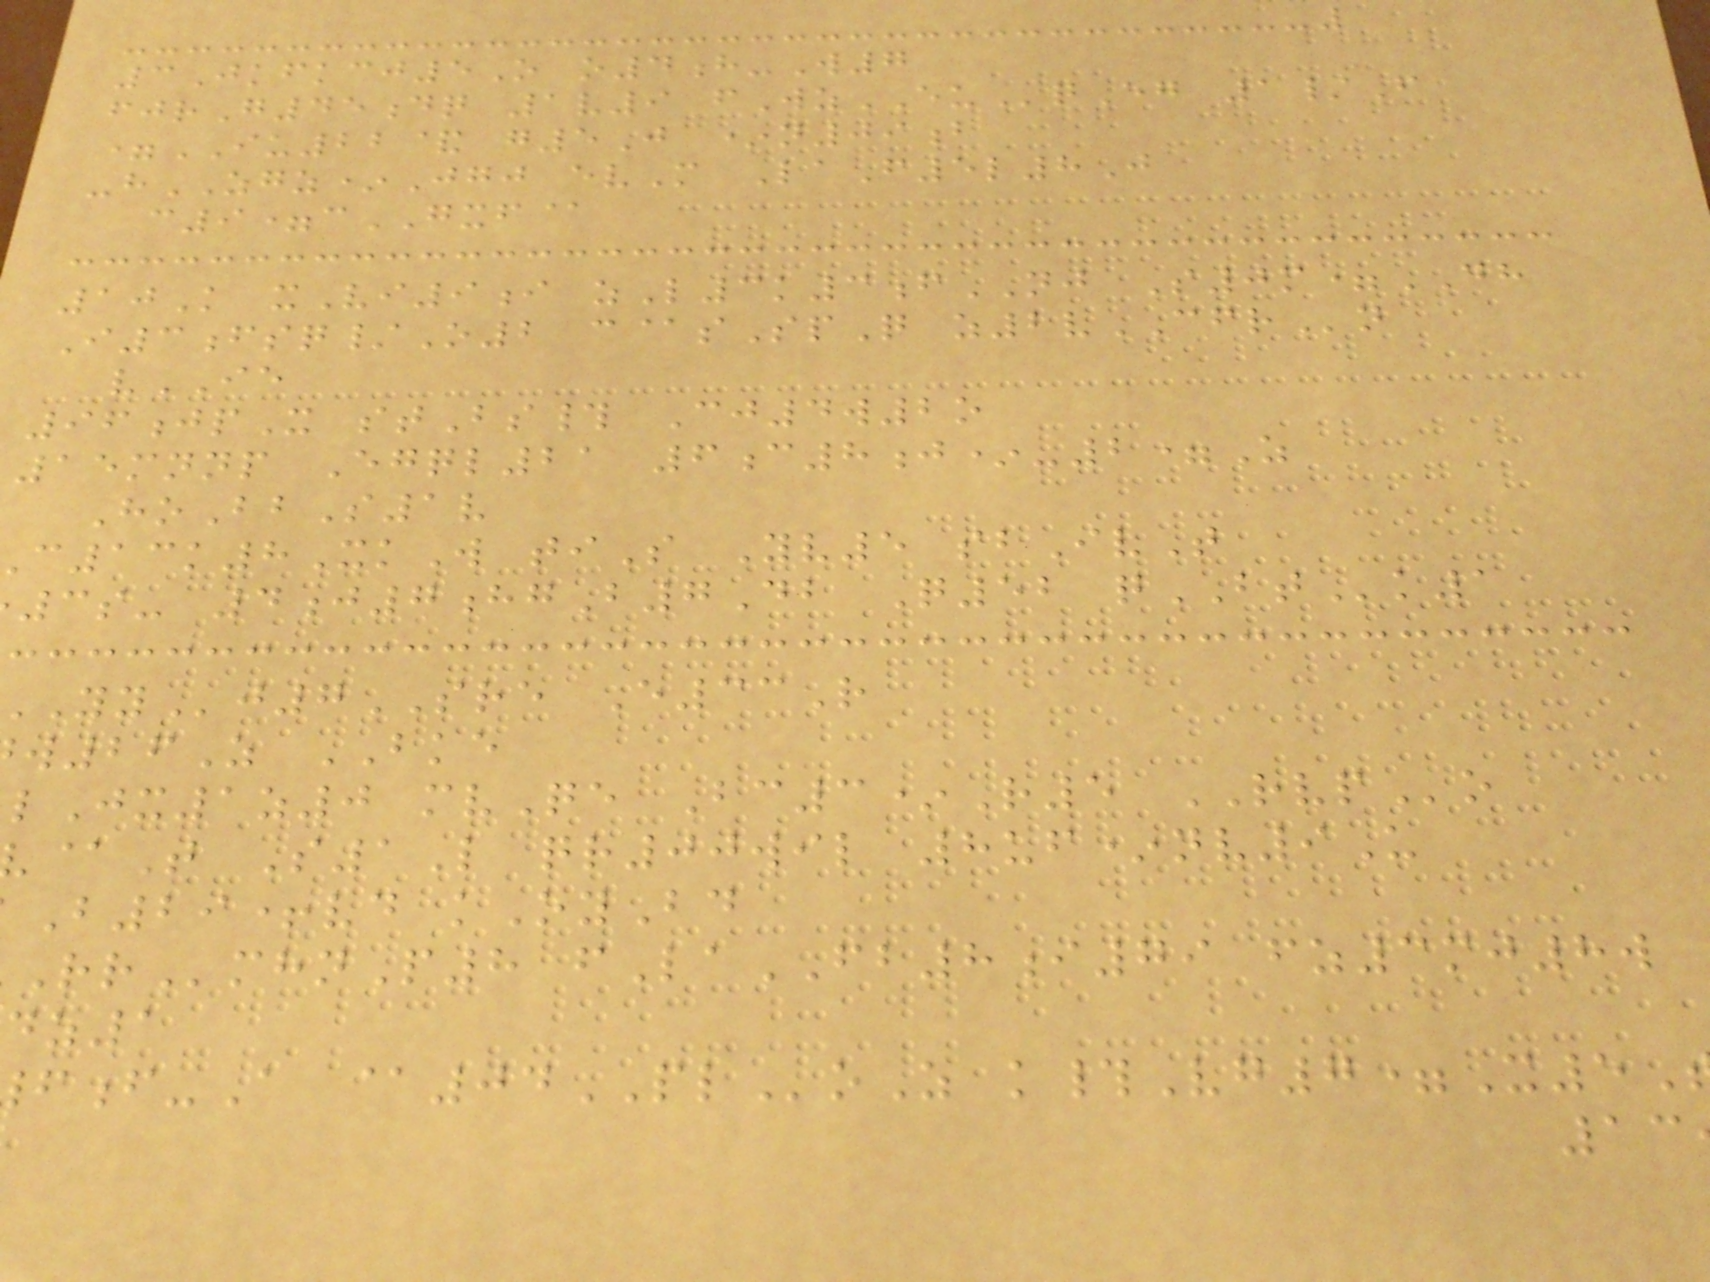3Jkfkcj5O o4h-W7
fjrG45dq 1v9 fWzEUqEg 1/F
=IU22& g5J *n09b
-hZGZ*Jgj evM LaF5l8J
c9=cGXF@
10K xVi9i zL3k3fNJ S0m=DH
I3fsq/O2 c@sSpQ z2vCFRn
vIE
96jpX stBs# Cj4w2o
15mnnp Egql21 6c8j*-2=Z
HoBbS1v
13k8XkW tiS Yv5 sbIvT
3s- 4j7hgB7Db Q52 qBTk1
j7SRE E33R
w26Z BKE
lJx1z0 mvQe Bc3*R5 RVPo
@T S1L qr00wil 8uf*nv9U
B29+vd kOyBd
mhnP8 fLaFB8i79 fz3mj8w
f-A @04PLoZ k#Vg7=X5
